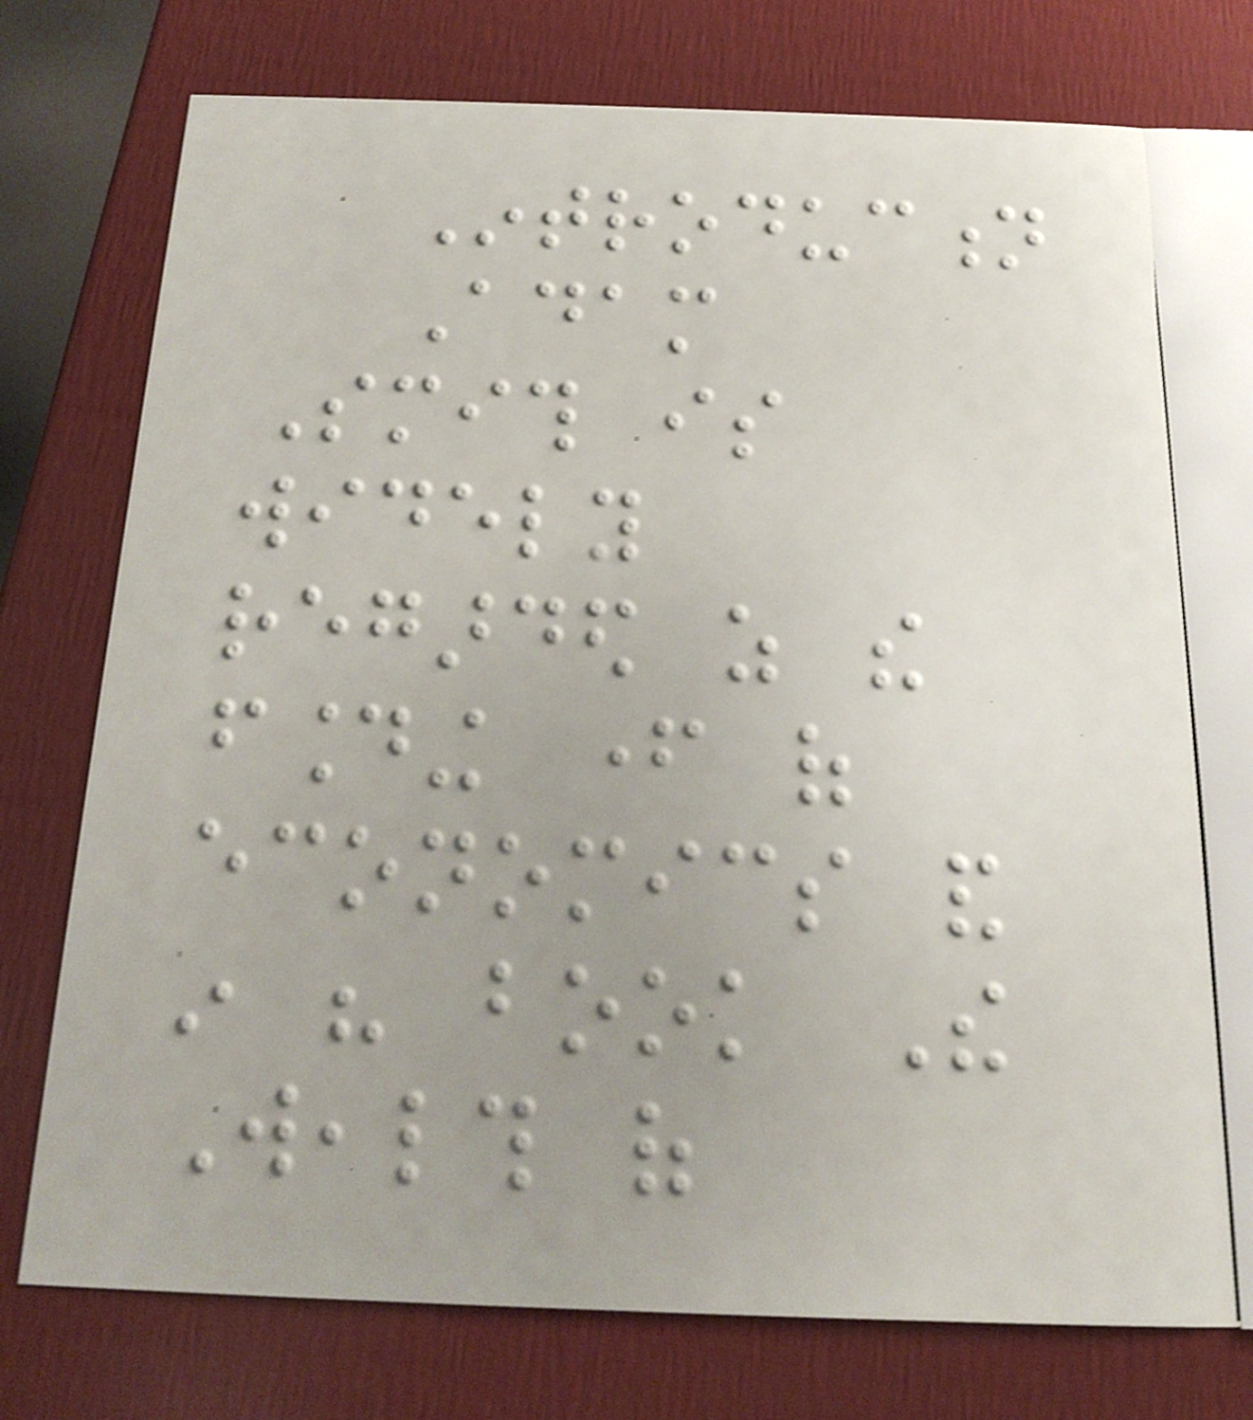Introduction
Adam
Smith is
widely
regarded as the
founding father of
economics and
in his book The
Wealth of
